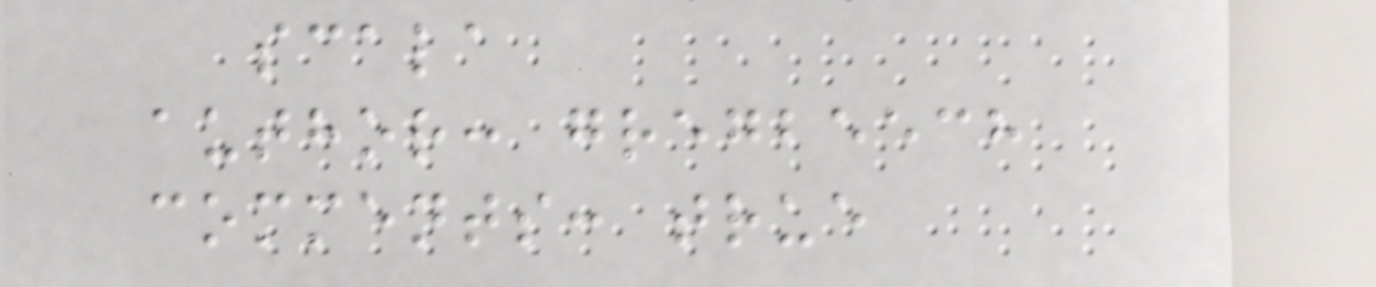scala
author: gregbeech
comments: true
